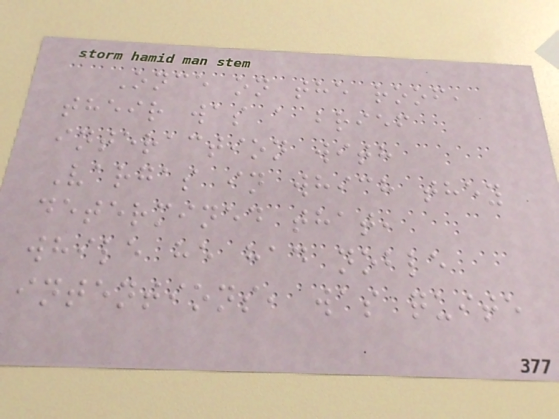Once on the roof,
their was a brief
interaction with
Vargas in which they
determined that,
while he had noble
intentions, was quite
